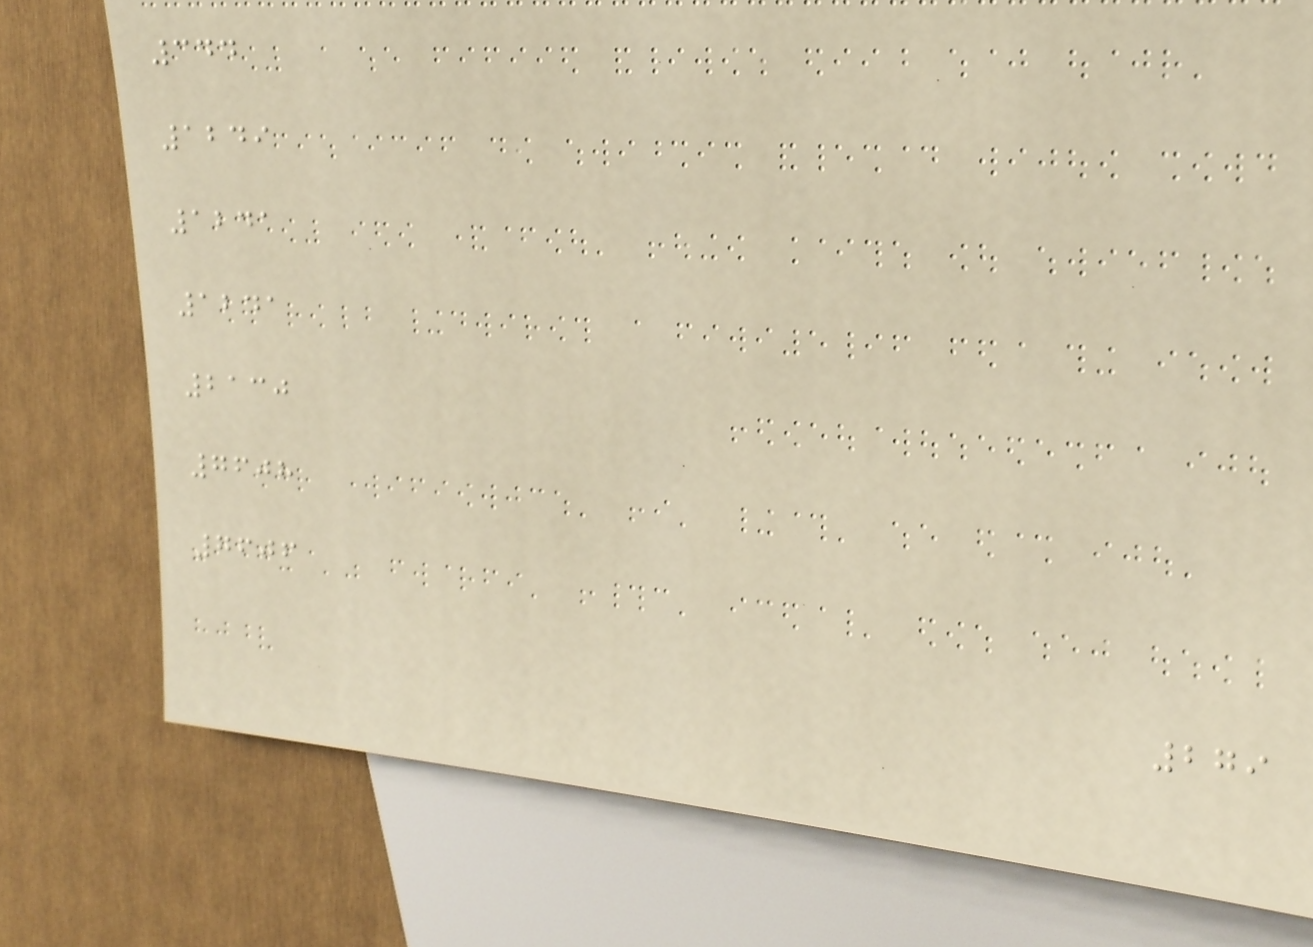344
1249
1241
1241
2130
7608
7606
279
